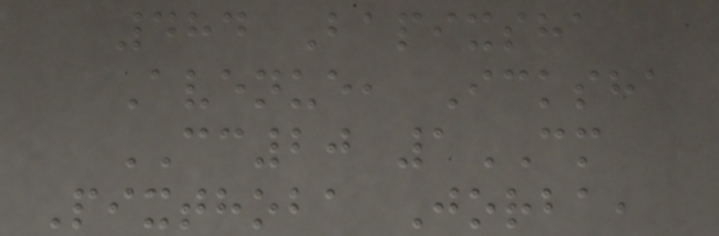484 Bapixsha
Avenue, Icksha
CC20 1CM
Pixthoba Jorba,
